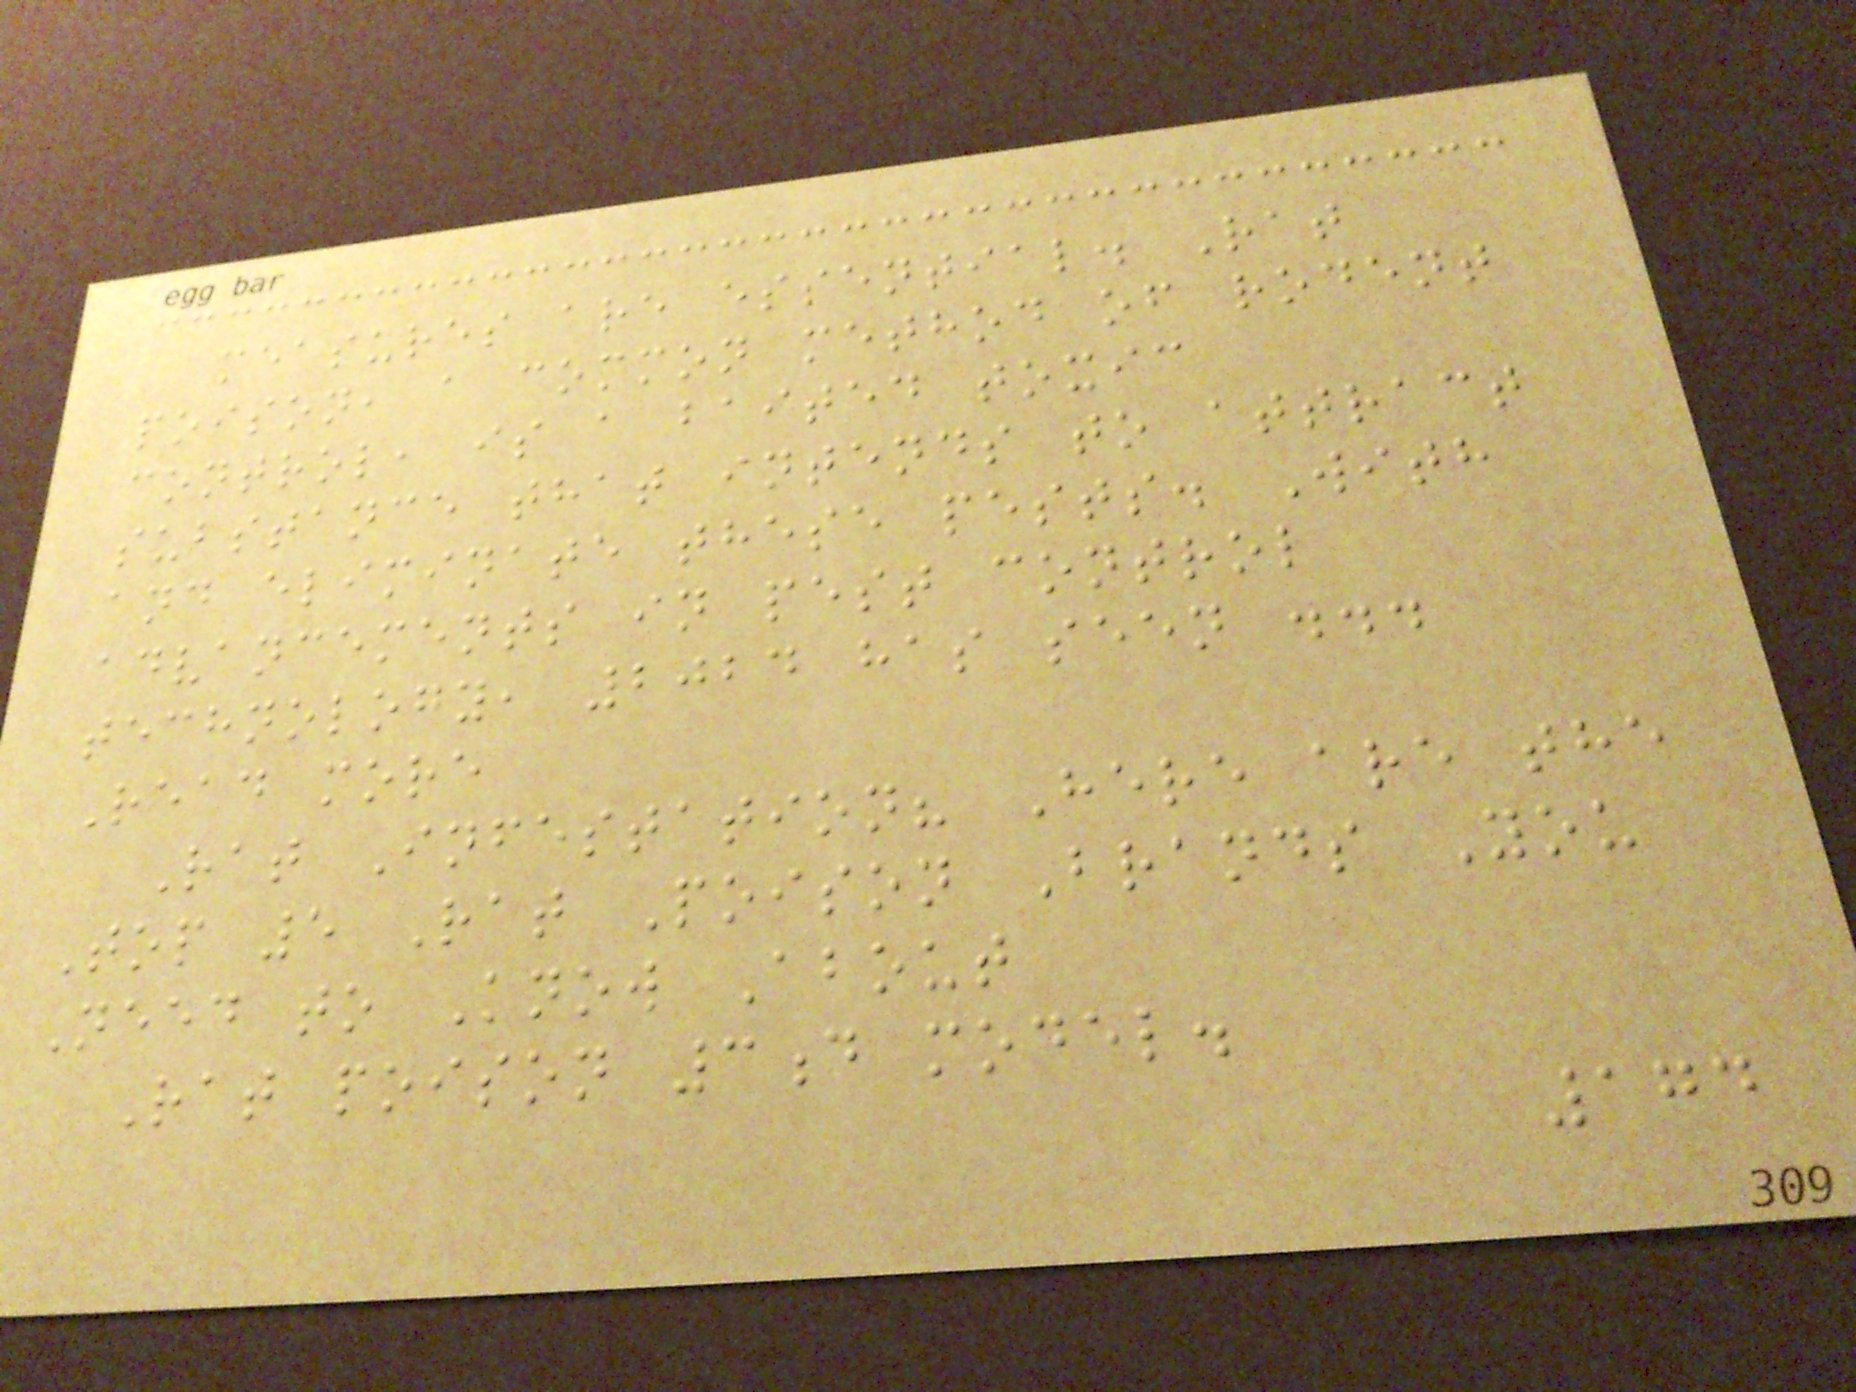measures are essential. Rat
poison, a common method of rodent
control, is a baited toxic
substance that intends to attract
and eliminate these pests. With
advancements in pest control
technology, 2024 has seen ...
Read more
Rat Infestation? Here are the
Top 5 Rat Poison Brands You
Need to Know About
Rat poison 3d model.
174
